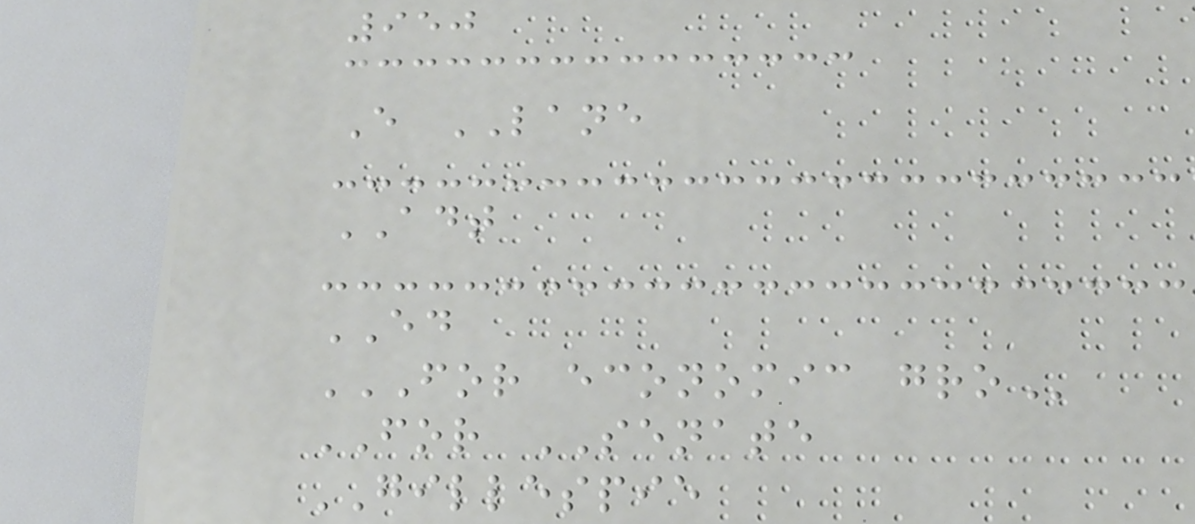950
E LANE
ADT
ED
FOR ECONOMIC GRO
FOR SENATE
GILLESPIE
